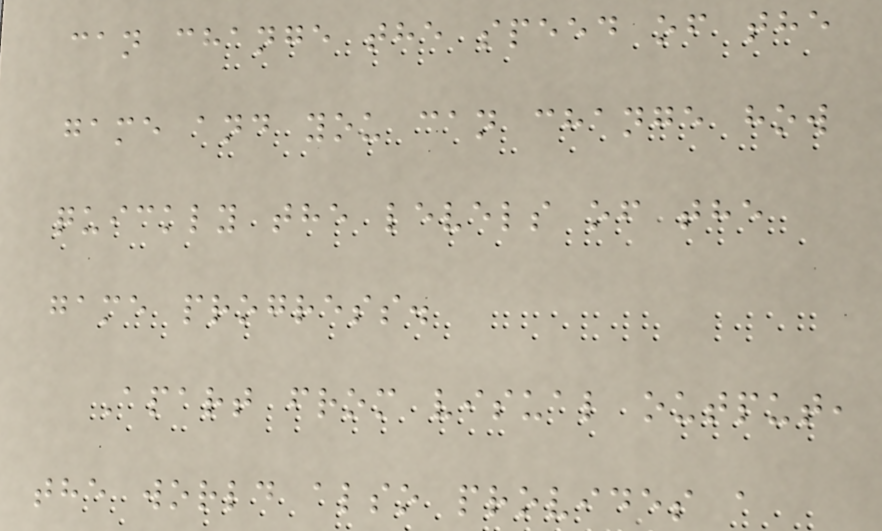can change the speed of the
game and you can change how
quickly the levels of the
game progress.
Apart from visual output,
the world also provides a
